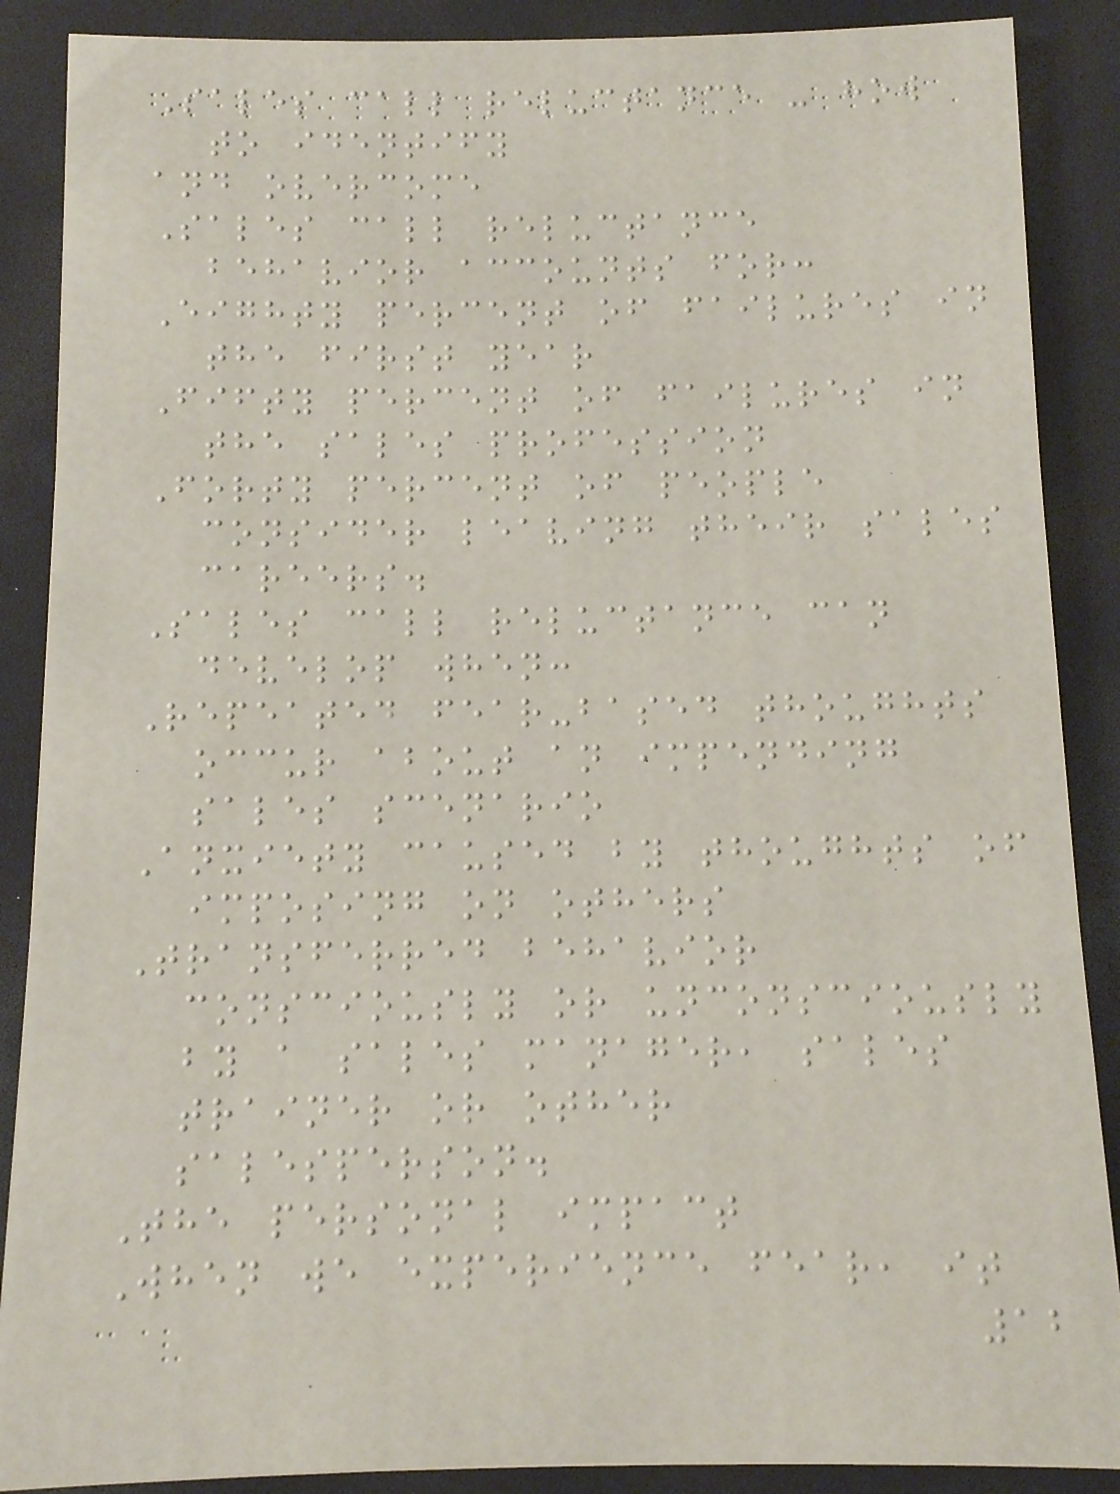Sales call reluctance - how
to identify
and overcome
Sales call reluctance
behavior accounts for:
Eighty percent of failures in
the first year
Fifty percent of failures in
the sales profession
Forty percent of people
consider leaving their sales
careers.
Sales call reluctance can
develop when:
Repeated fear-based thoughts
occur about an impending
sales scenario
Anxiety caused by thoughts of
imposing on others
Transferred behavior
consciously or unconsciously
by a sales manager, sales
trainer or other
salesperson.
The personal impact
When we experience fear, it
12
